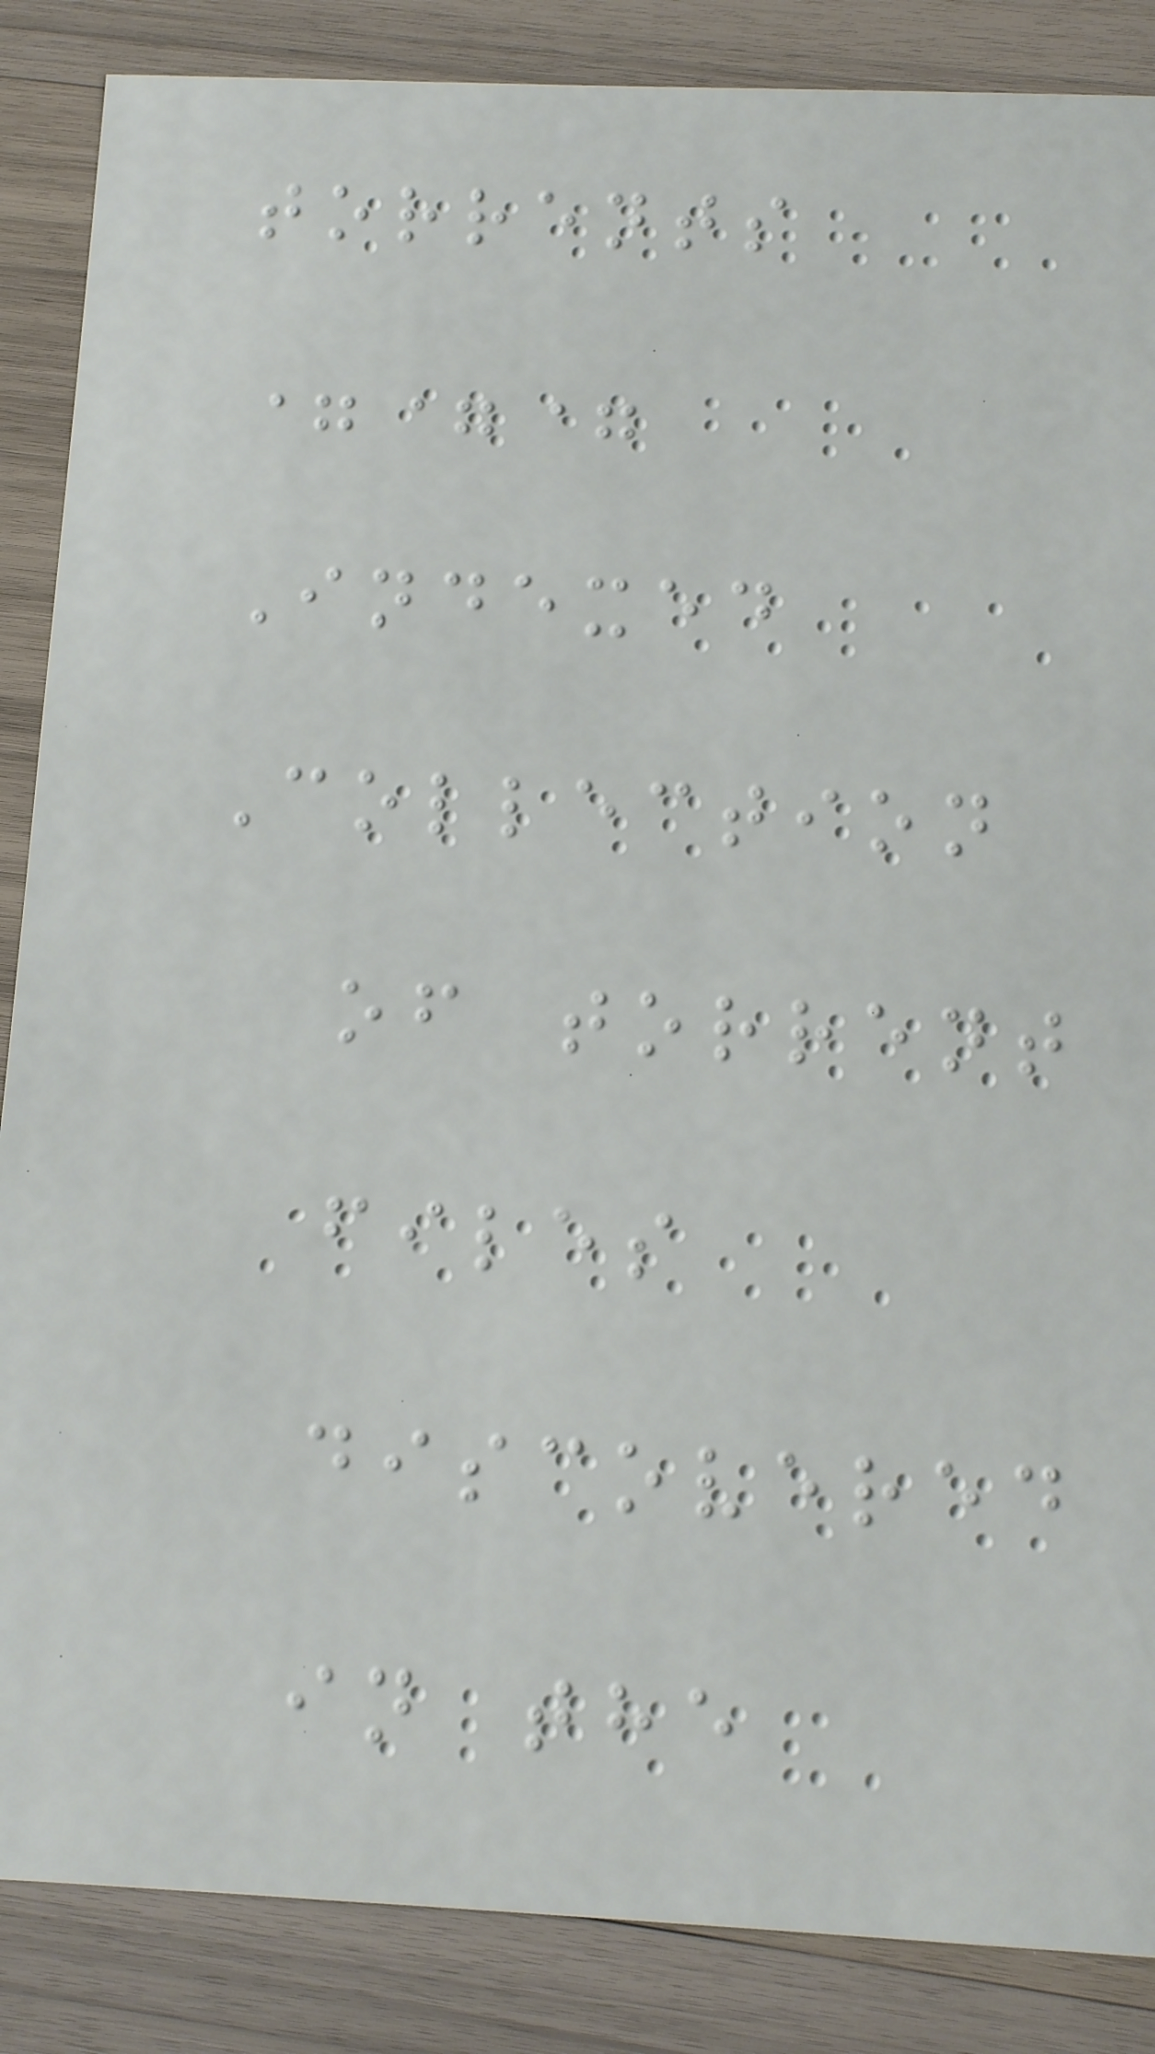torrents
===
Indexed
Collection
of torrent
files
discovered
in the
